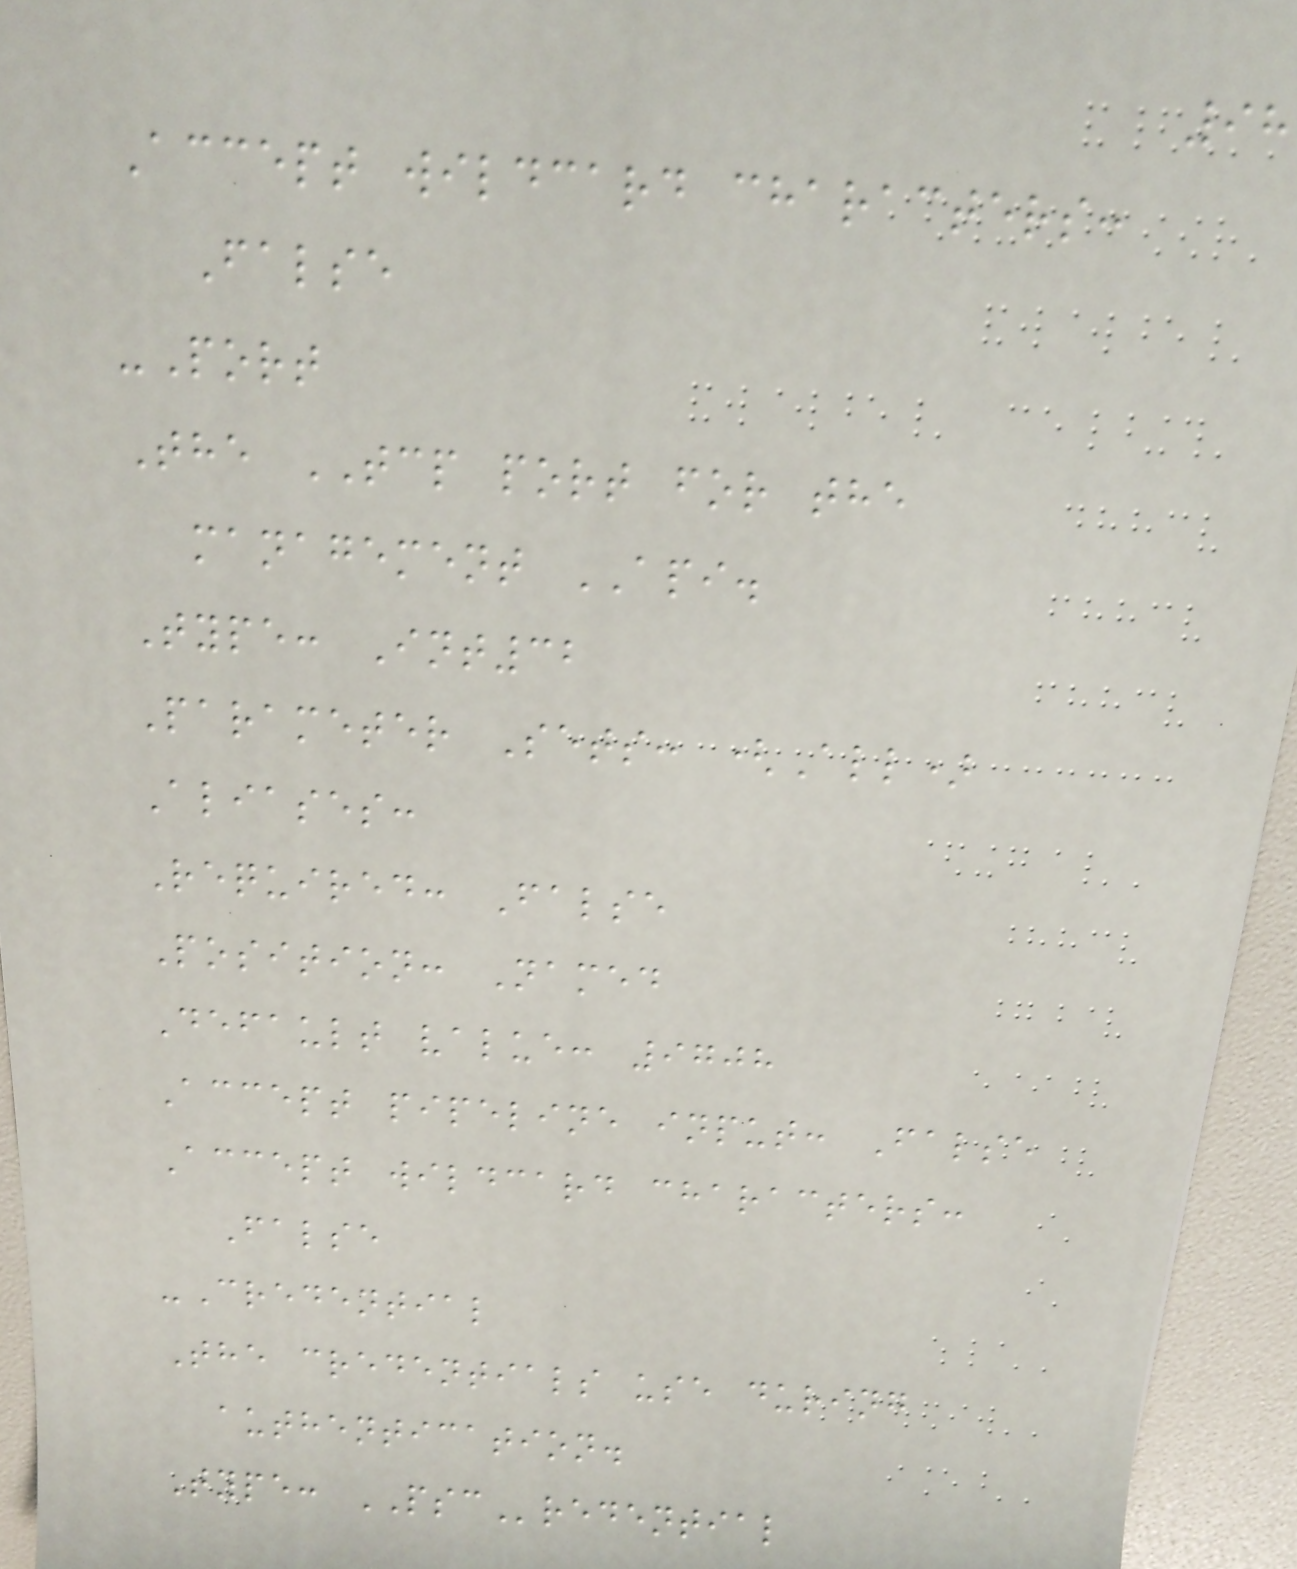98
Accept wildcard characters:
False
-Port
The TCP port for the
management API.
Type: Int32
Parameter Sets: (All)
Aliases:
Required: False
Position: Named
Default value: 9708
Accept pipeline input: False
Accept wildcard characters:
False
-Credential
The credentials use during
authentication.
Type: PSCredential
